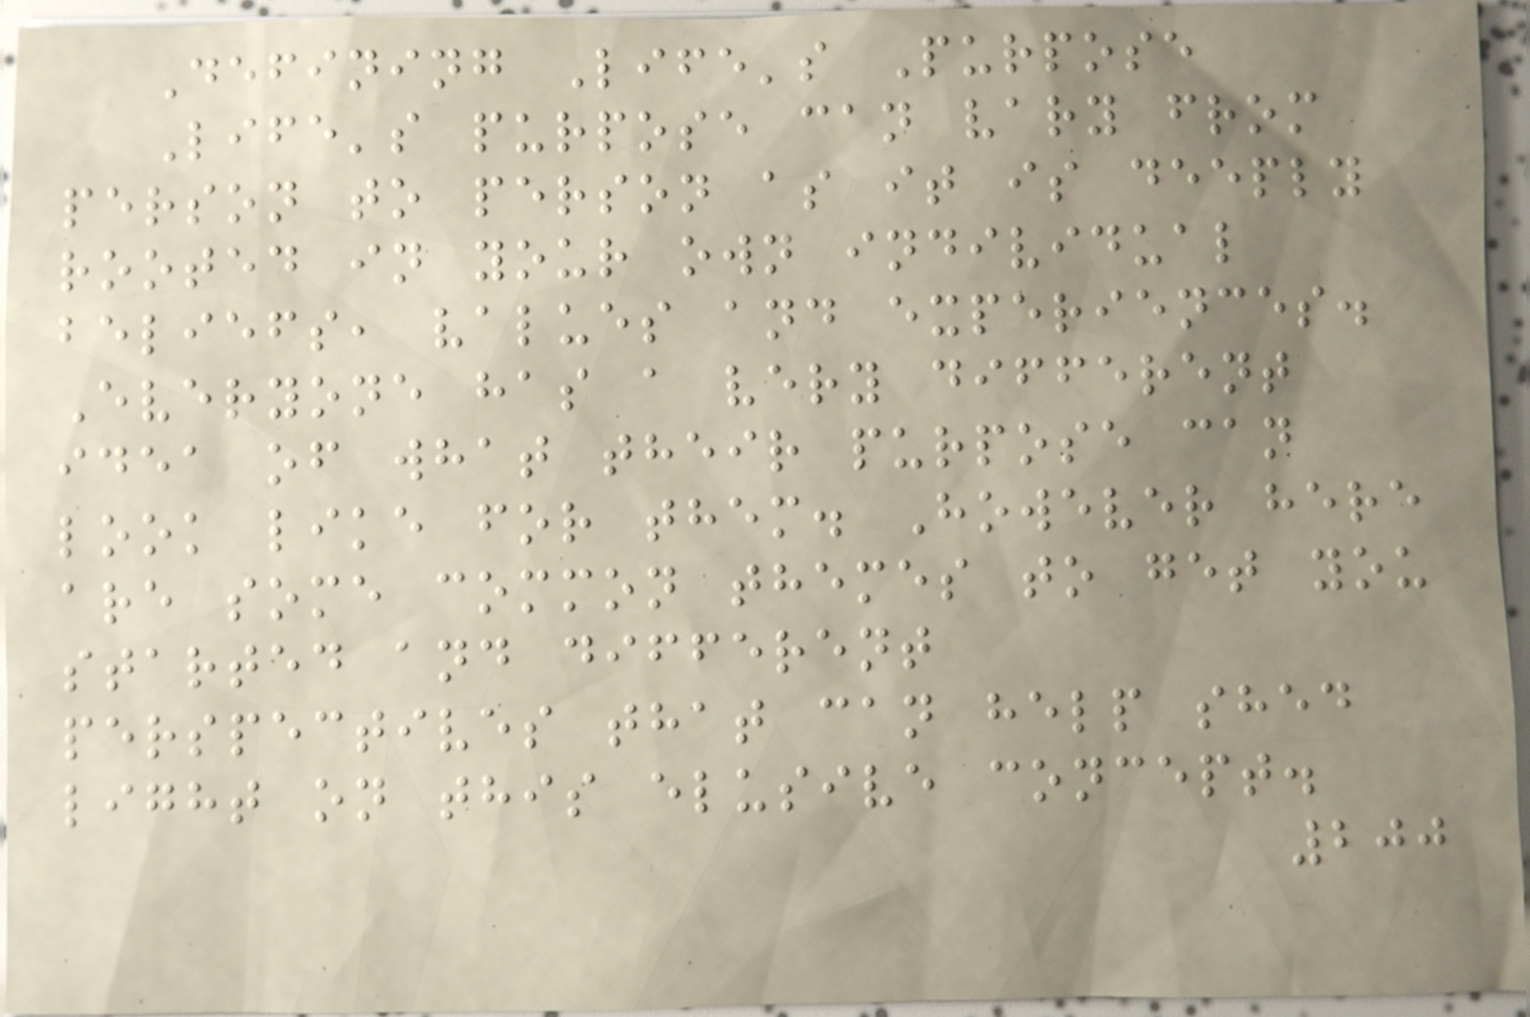Defining Life's Purpose
Life's purpose can vary from
person to person as it is deeply
rooted in your own individual
beliefs, values and experiences.
Everyone has a very different
idea of what their purpose can
look like for them. However here
are some common themes to get you
started and different
perspectives that can help shed
light on this elusive concept.
200
